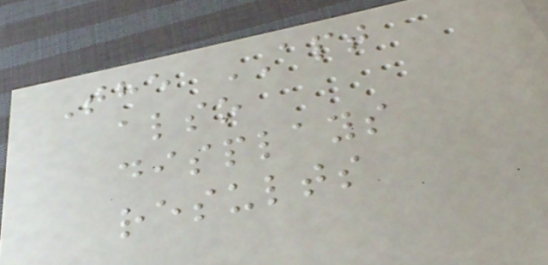The APT
also
displays
results
